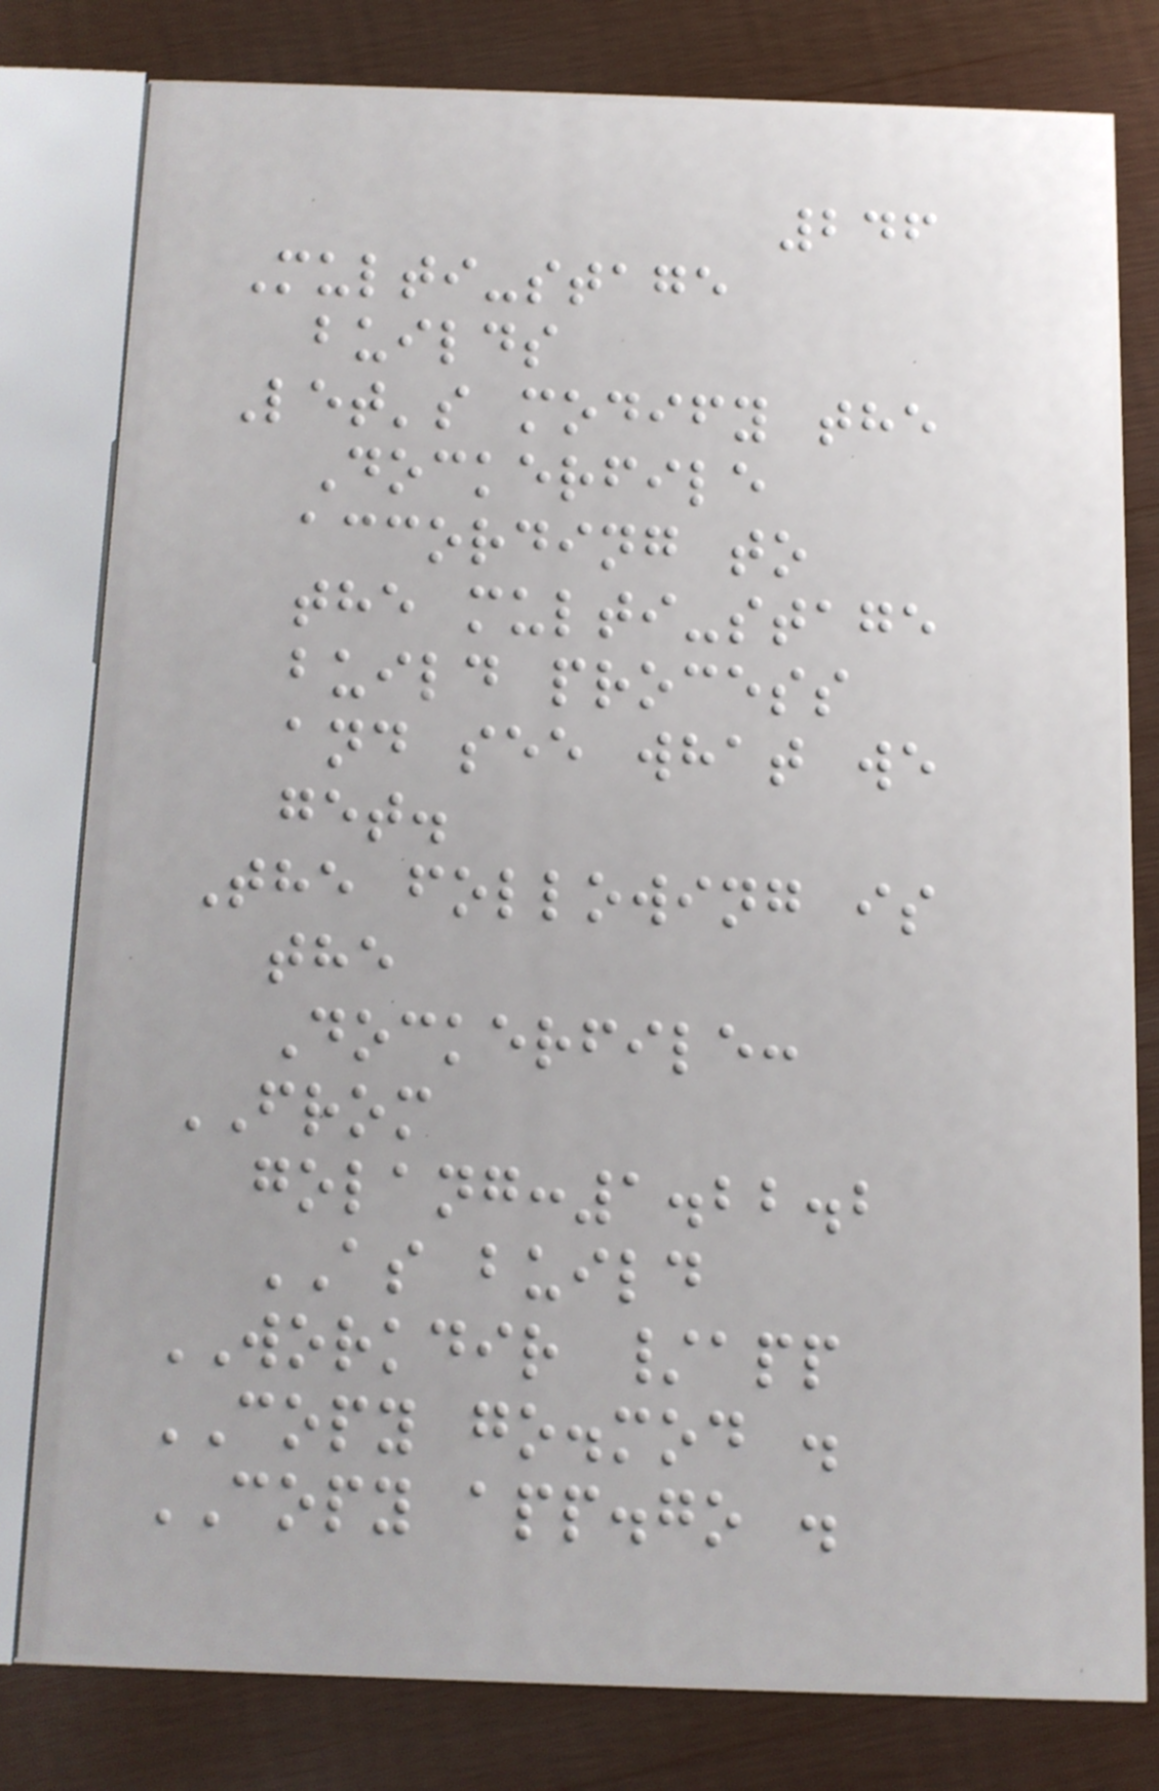246
Multi-stage
builds
Let's modify the
Dockerfile
according to
the multi-stage
build process
and see what we
get.
The following is
the
Dockerfile:
FROM
golang:1.22.2
AS build
WORKDIR /app
COPY go.mod .
COPY app.go .
